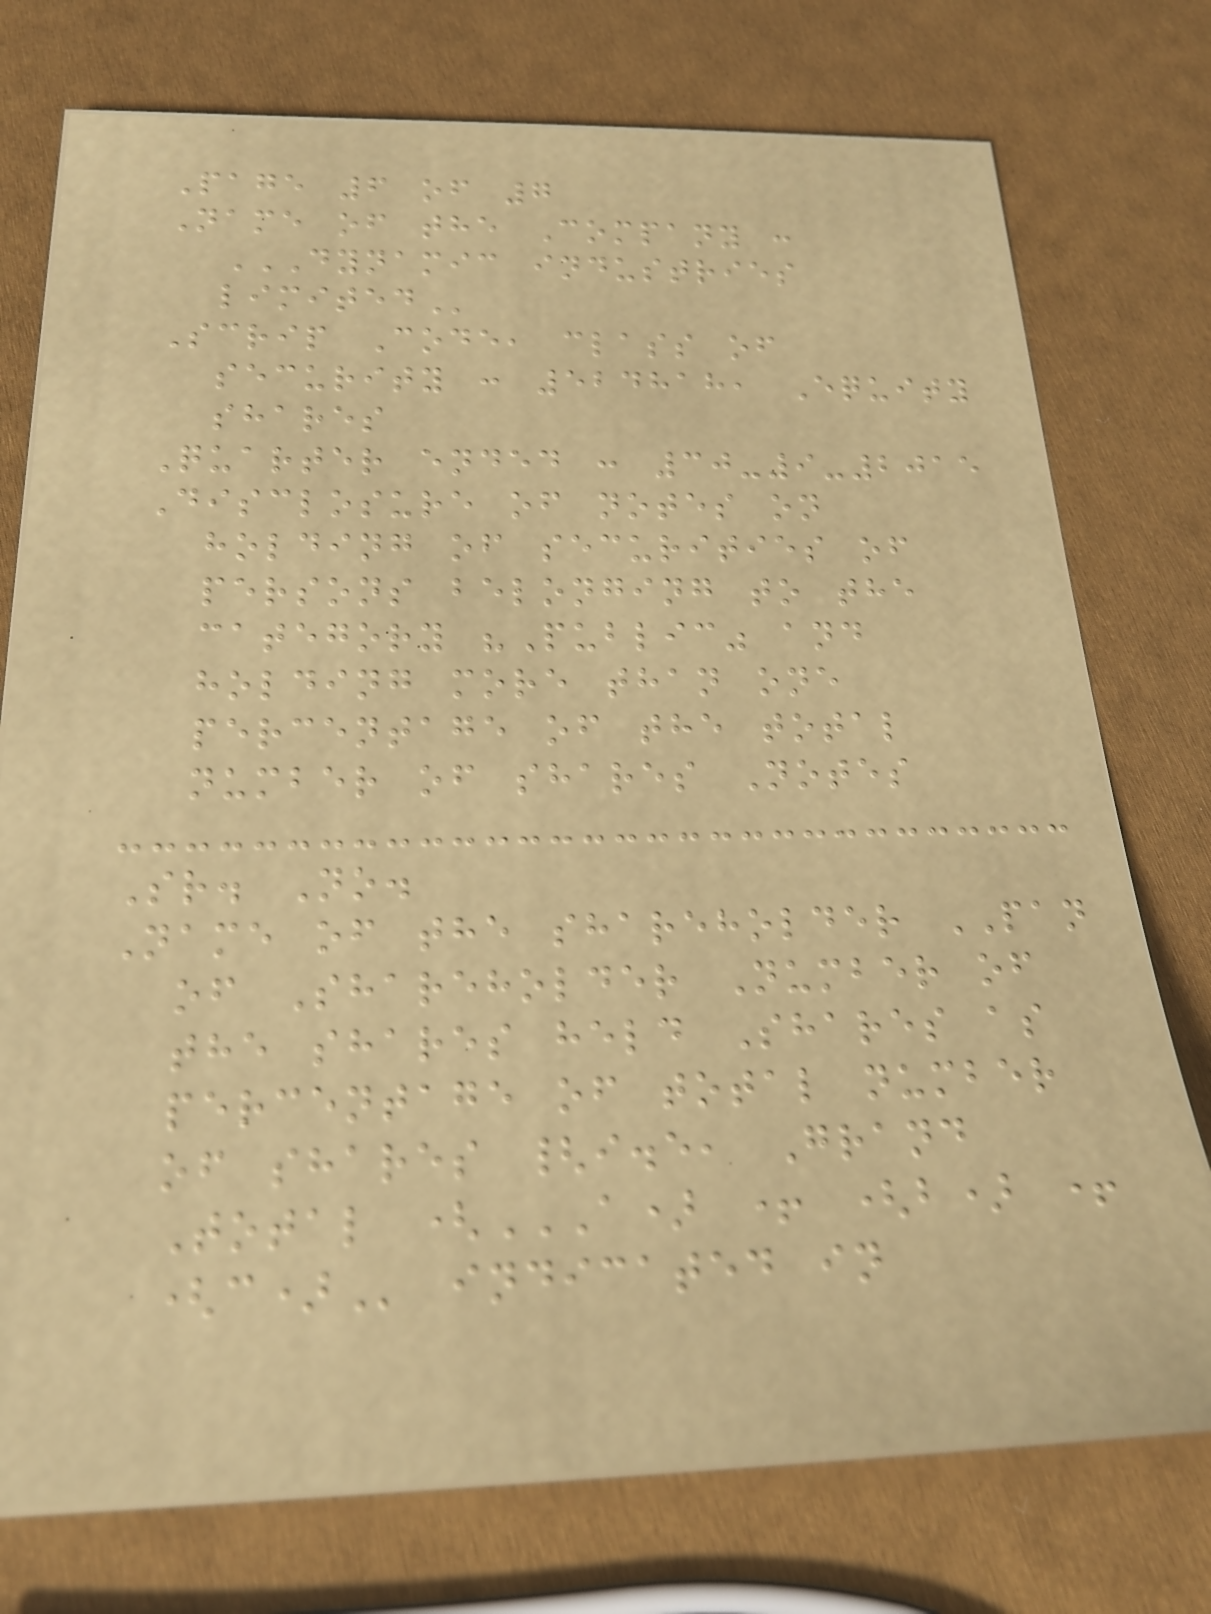Page 6 of 7
Name of the Company :
DYNAMIC INDUSTRIES
LIMITED
Scrip Code, class of
security : 524818, Equity
shares
Quarter ended : 30-9-2015
Disclosure of notes on
holding of securities of
persons belonging to the
category "Public" and
holding more than one
percentage of the total
number of shares Notes
Sr. No.
Name of the shareholder PAN
of Shareholder Number of
the shares held Shares as
percentage of total number
of shares {i.e, Grand
Total (A) + (B) +
(C) indicated in
